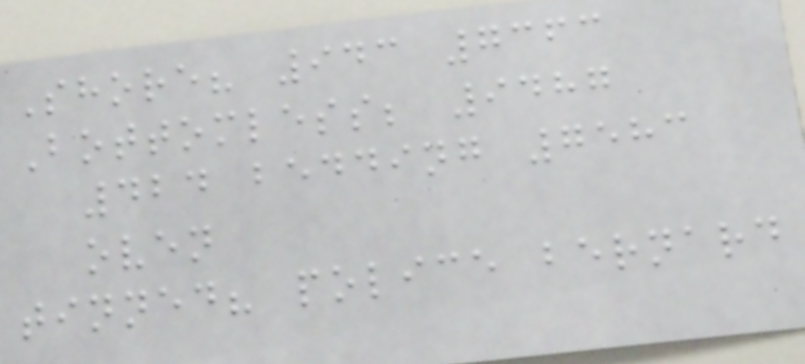Shore? 943 7363
Bottomless; 9487
424 bedding 7583
oven
tinned? police bernard
